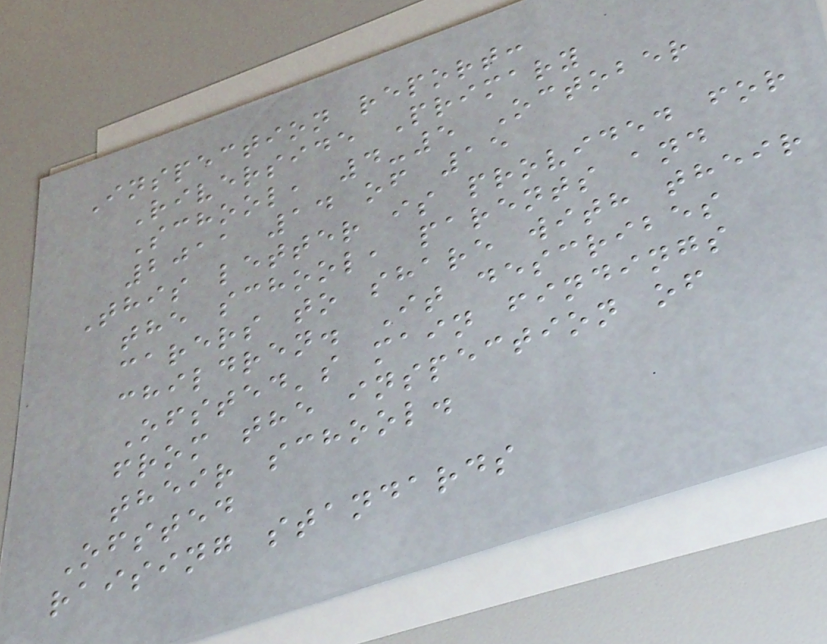Inspection report:
Riverside Primary
School, 4-5 October
2011 14 of 15
This letter is provided for
the school, parents and
carers to share with their
children. It describes
Ofsted's main findings
from the inspection of
their school.
Ofsted
raising standards
